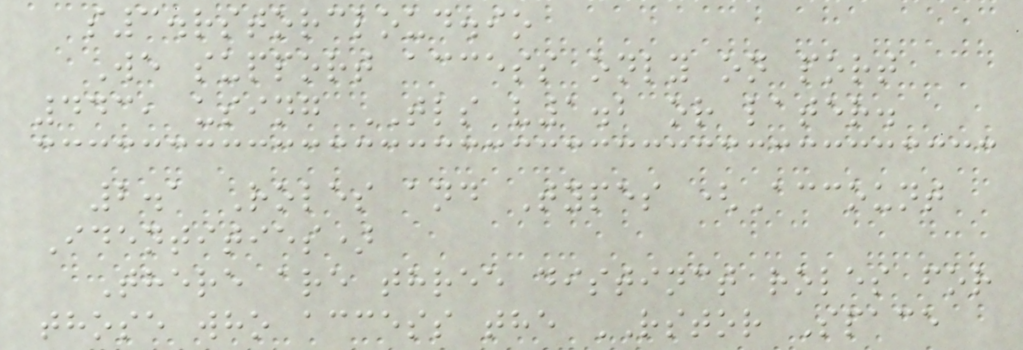s3.rstorcloud.io
We support access only on port
443, using TLS v1.2 or later.
2.1 Roles and Types (Account
Identities)
There are three distinct roles for
those who access the RSTOR Space
